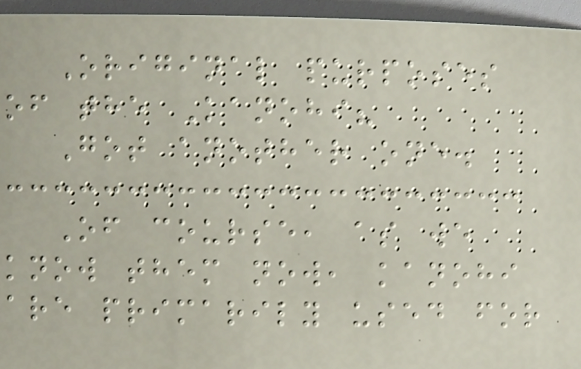Original purposes
of the Kanohi?
Got another one.
Of course, as we
know them now, kanohi
are primarily used for
